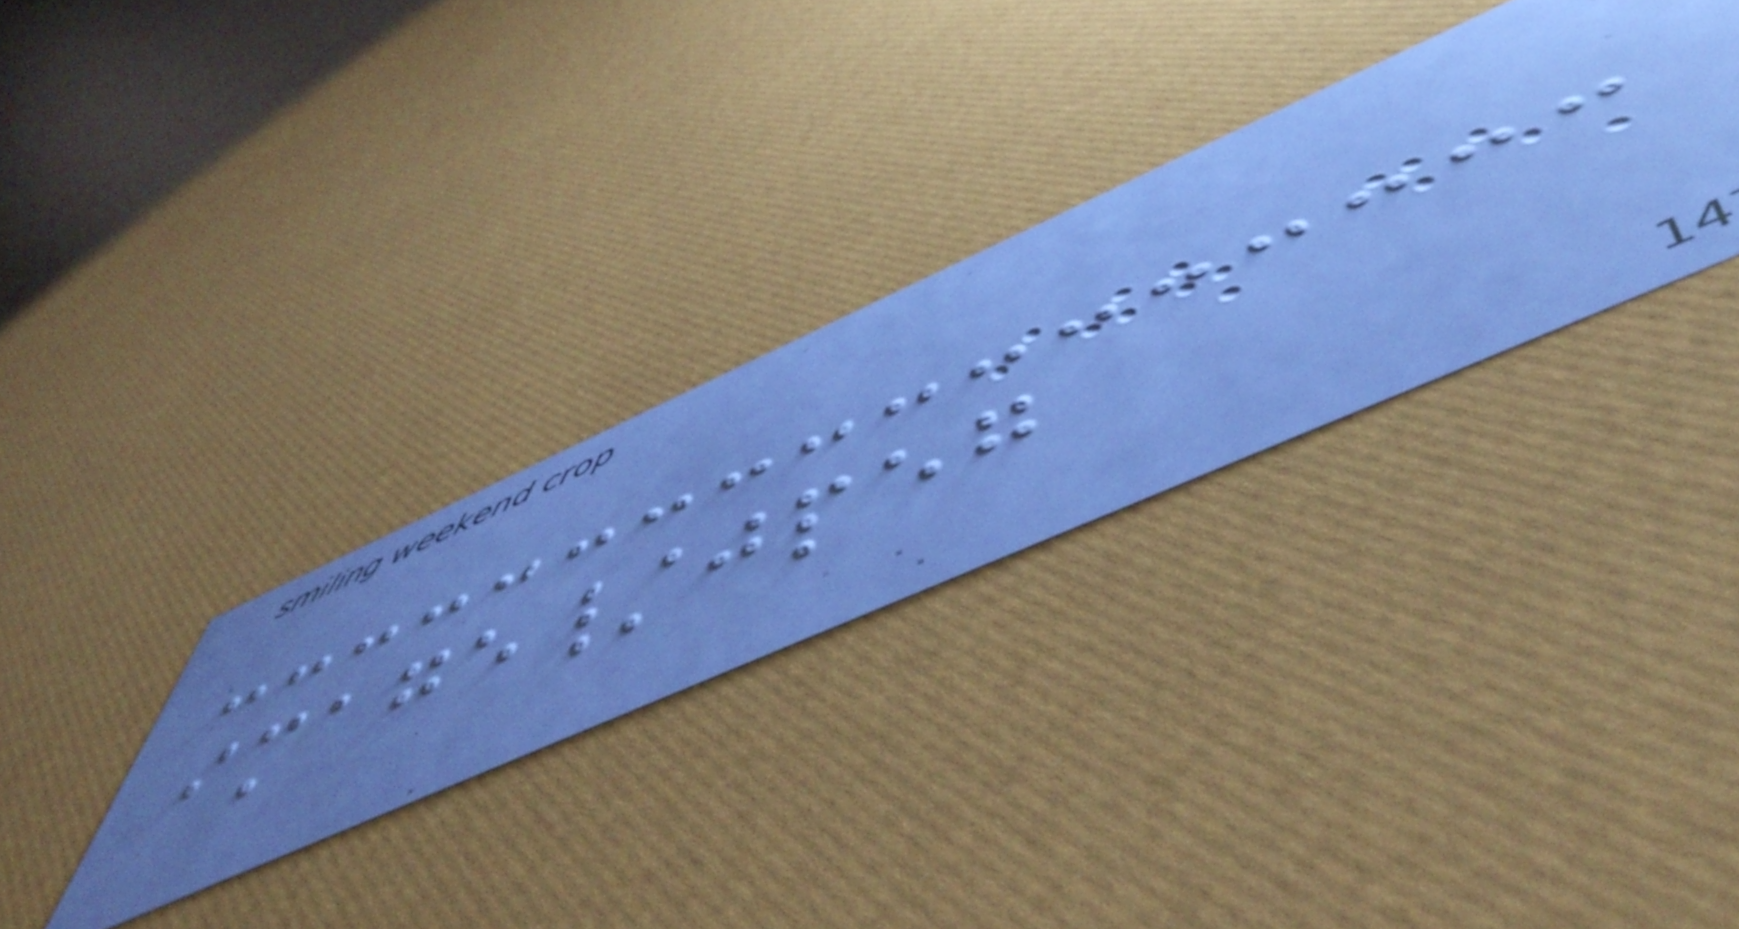image/jpeg
